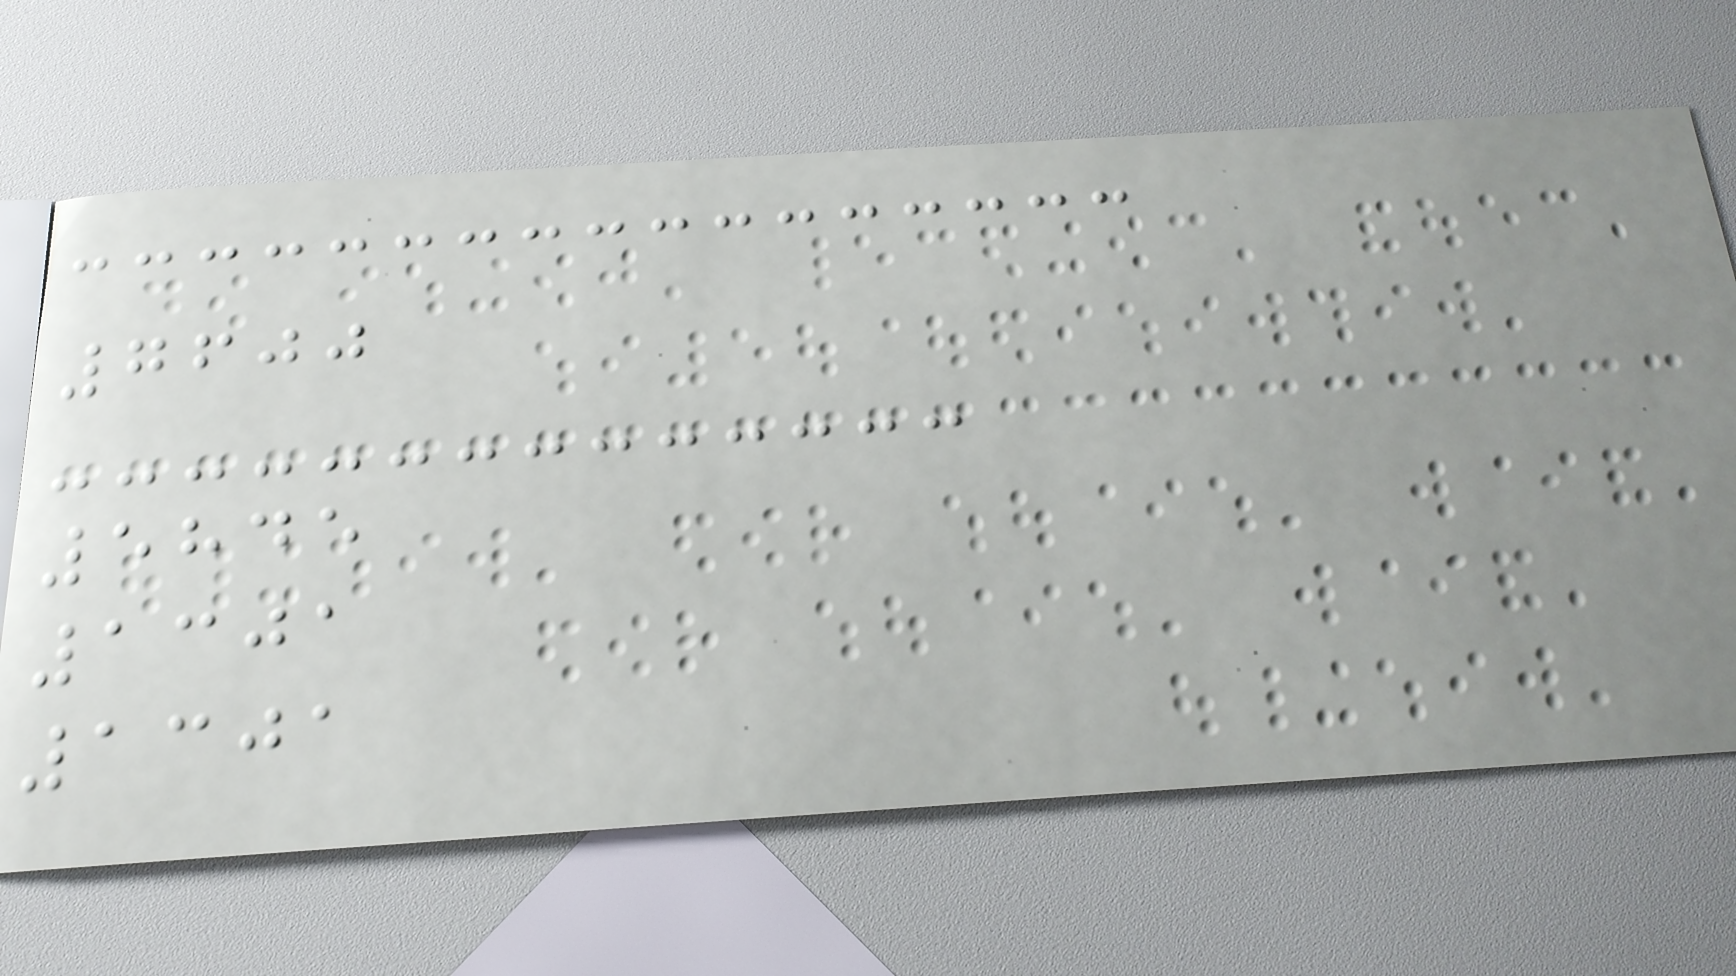7600
5845
1301
1301
